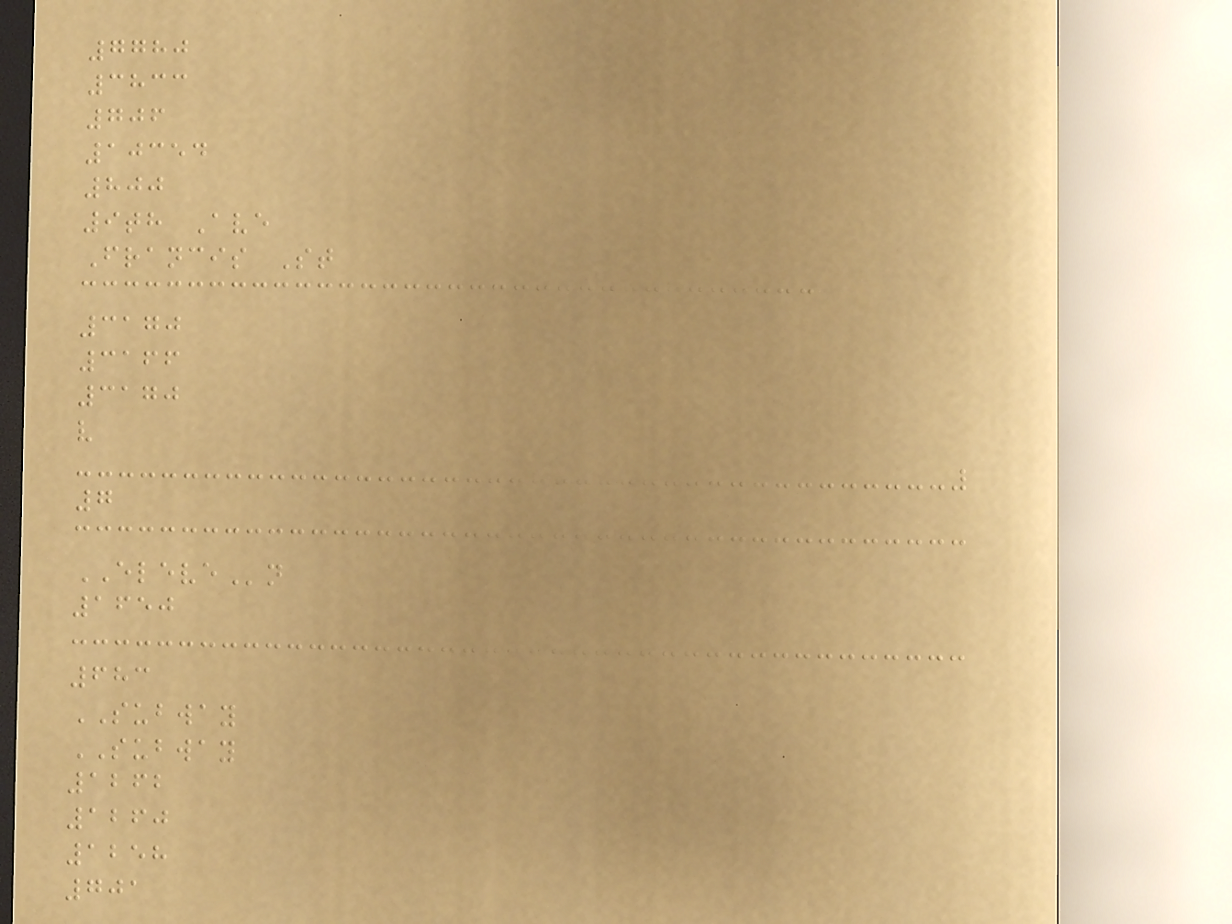7780
3833
706
10354
800
9th Ave
Francis St
3170
3166
3170
v
7
ELEVEn
1650
683
SUBWAY
SUBWAY
1262
1260
1258
701
